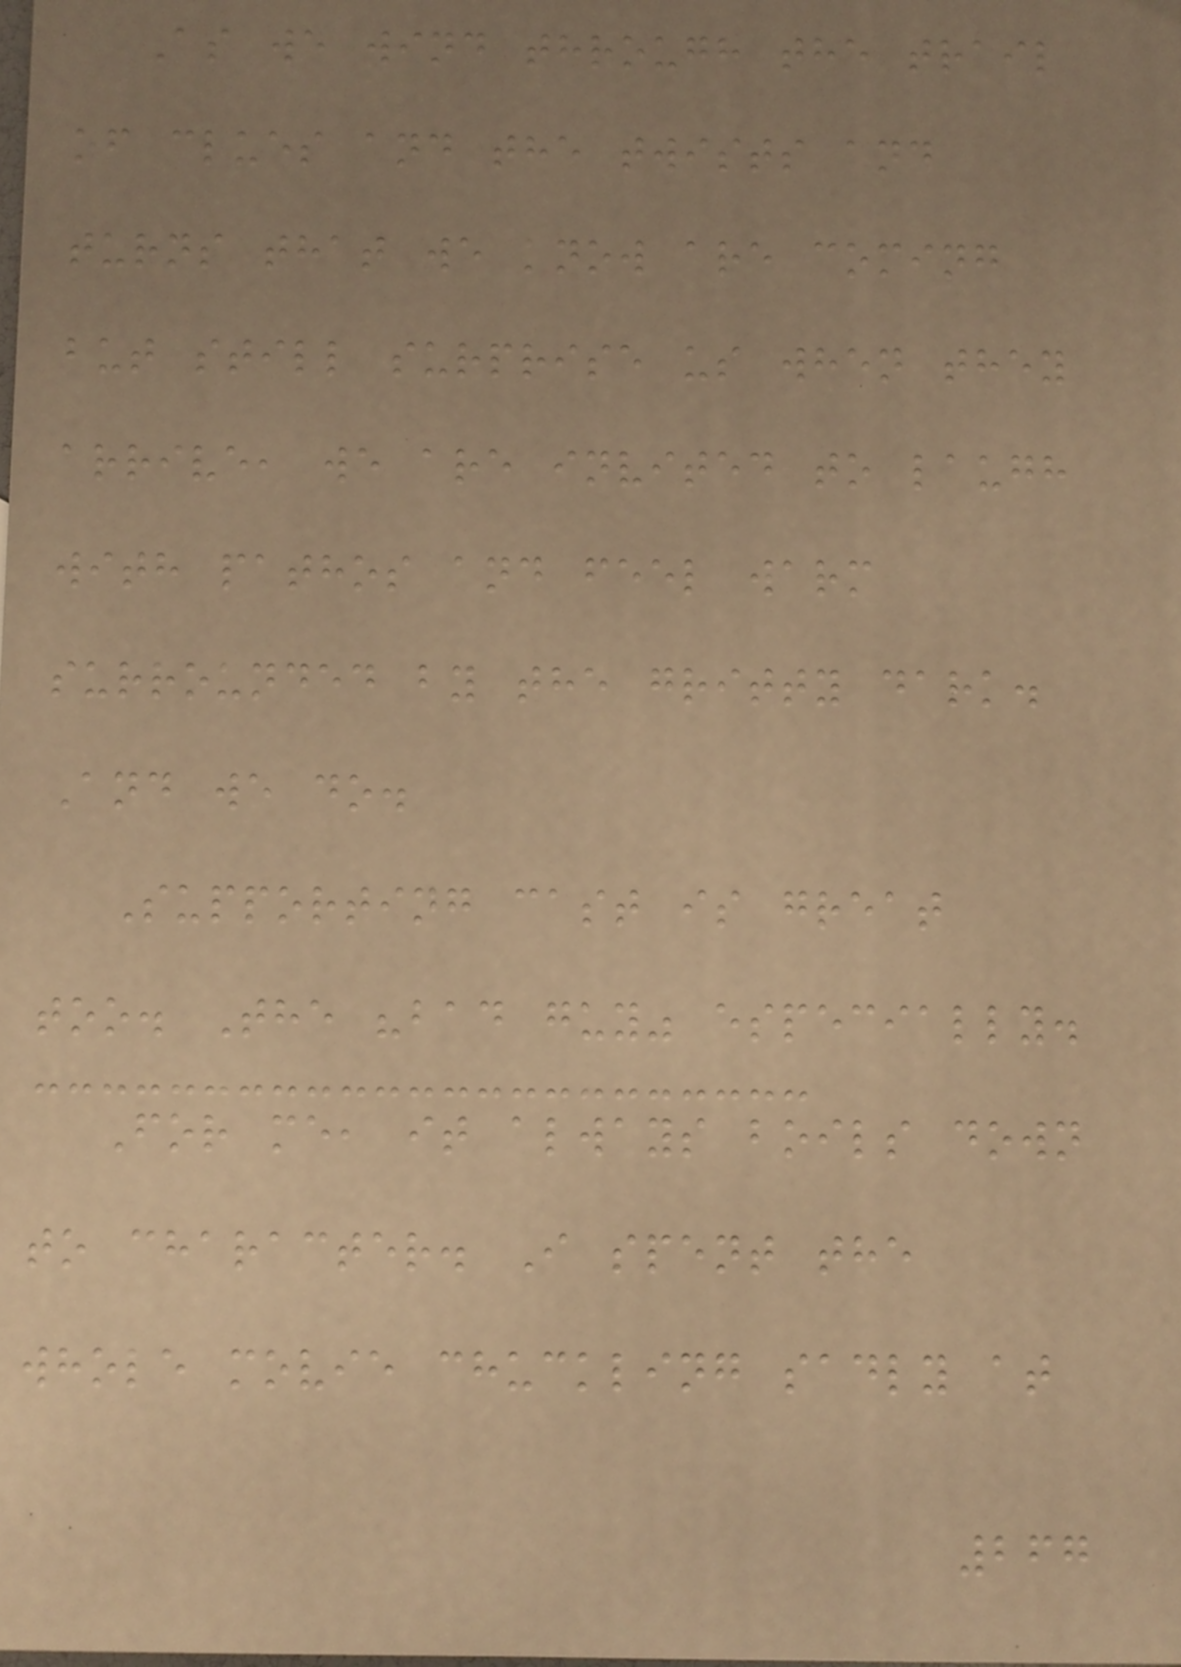As we wind through the trail
of clues and the twists and
turns that we know are coming
but still surprise us when they
arrive, we are invited to laugh
with pathos and feel warm
surrounded by the gritty dark.
And we do.
Supporting cast is great
too. The "bad guy" especially.
For me, it always boils down
to character. I spent the
whole movie chuckling sadly at
267
